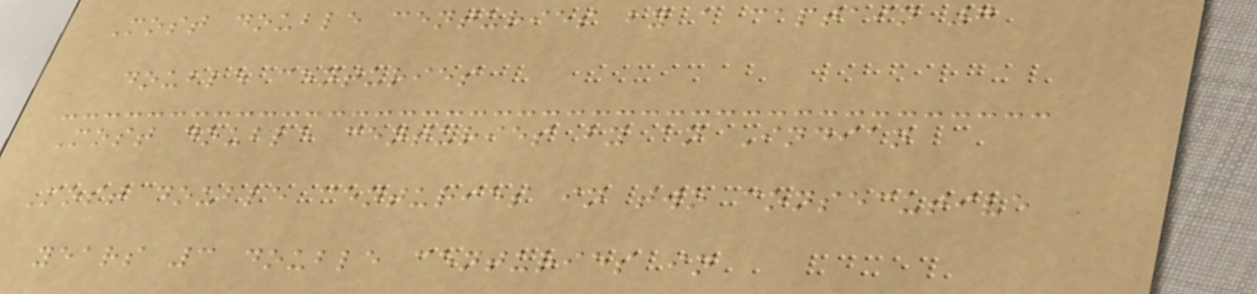Most double centuries by a captain 7
double centuries
Most double centuries by an Indian
Most double centuries in two consecutive
years 3 double centuries in
